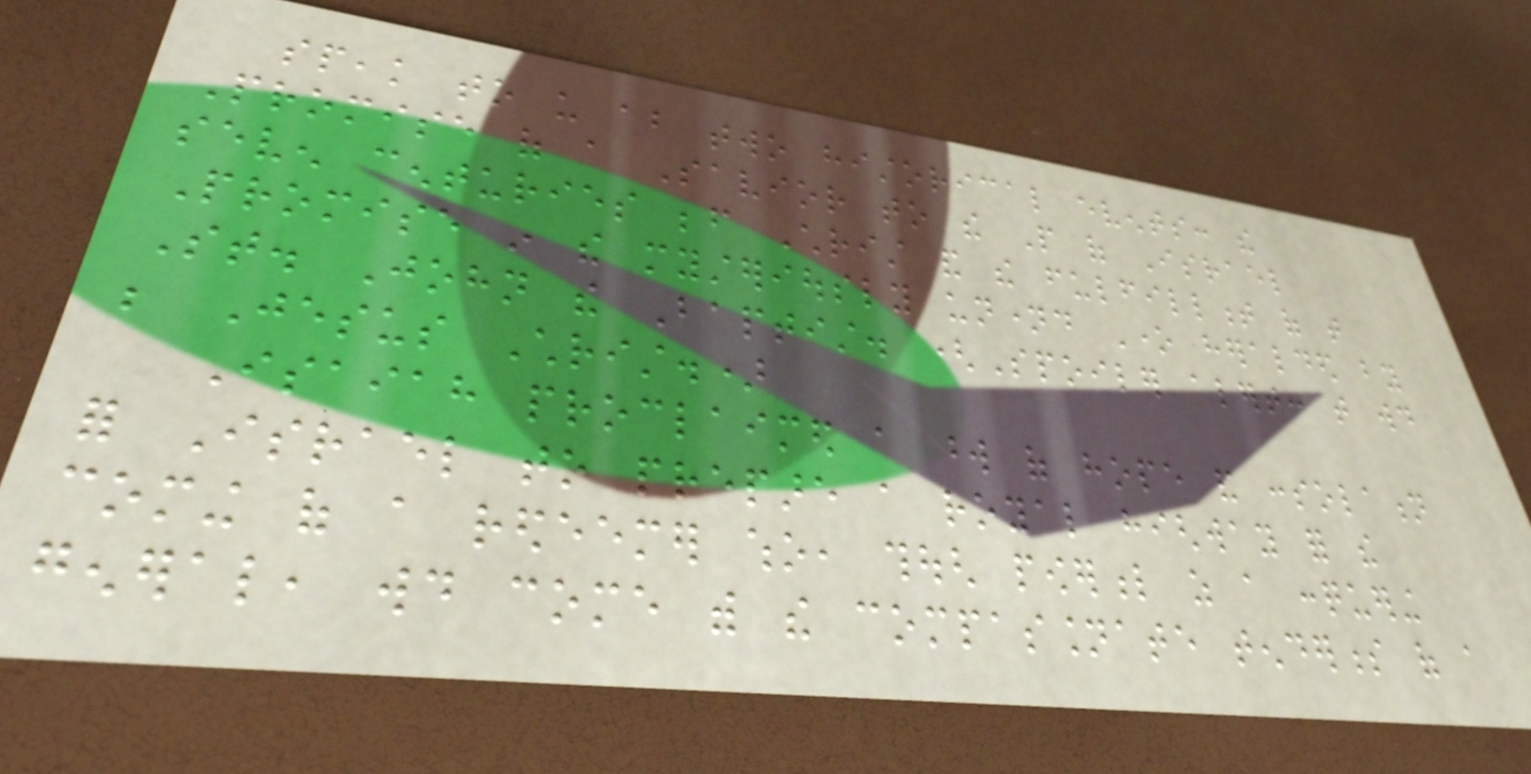speak to us about two historical events: the
Promise of a Savior to the People of Israel
seven centuries before Christ and the fulfillment of that
Promise in the mysteriously unnamed One heralded by
St. John the Baptist. (Spoiler alert: that would
be Jesus Christ.)
Isaiah proclaimed a word of hope and consolation
for Israel to prepare a royal highway for the
coming of a redeemer who, though powerful as a conquering
general, would come with the compassionate tenderness of a
